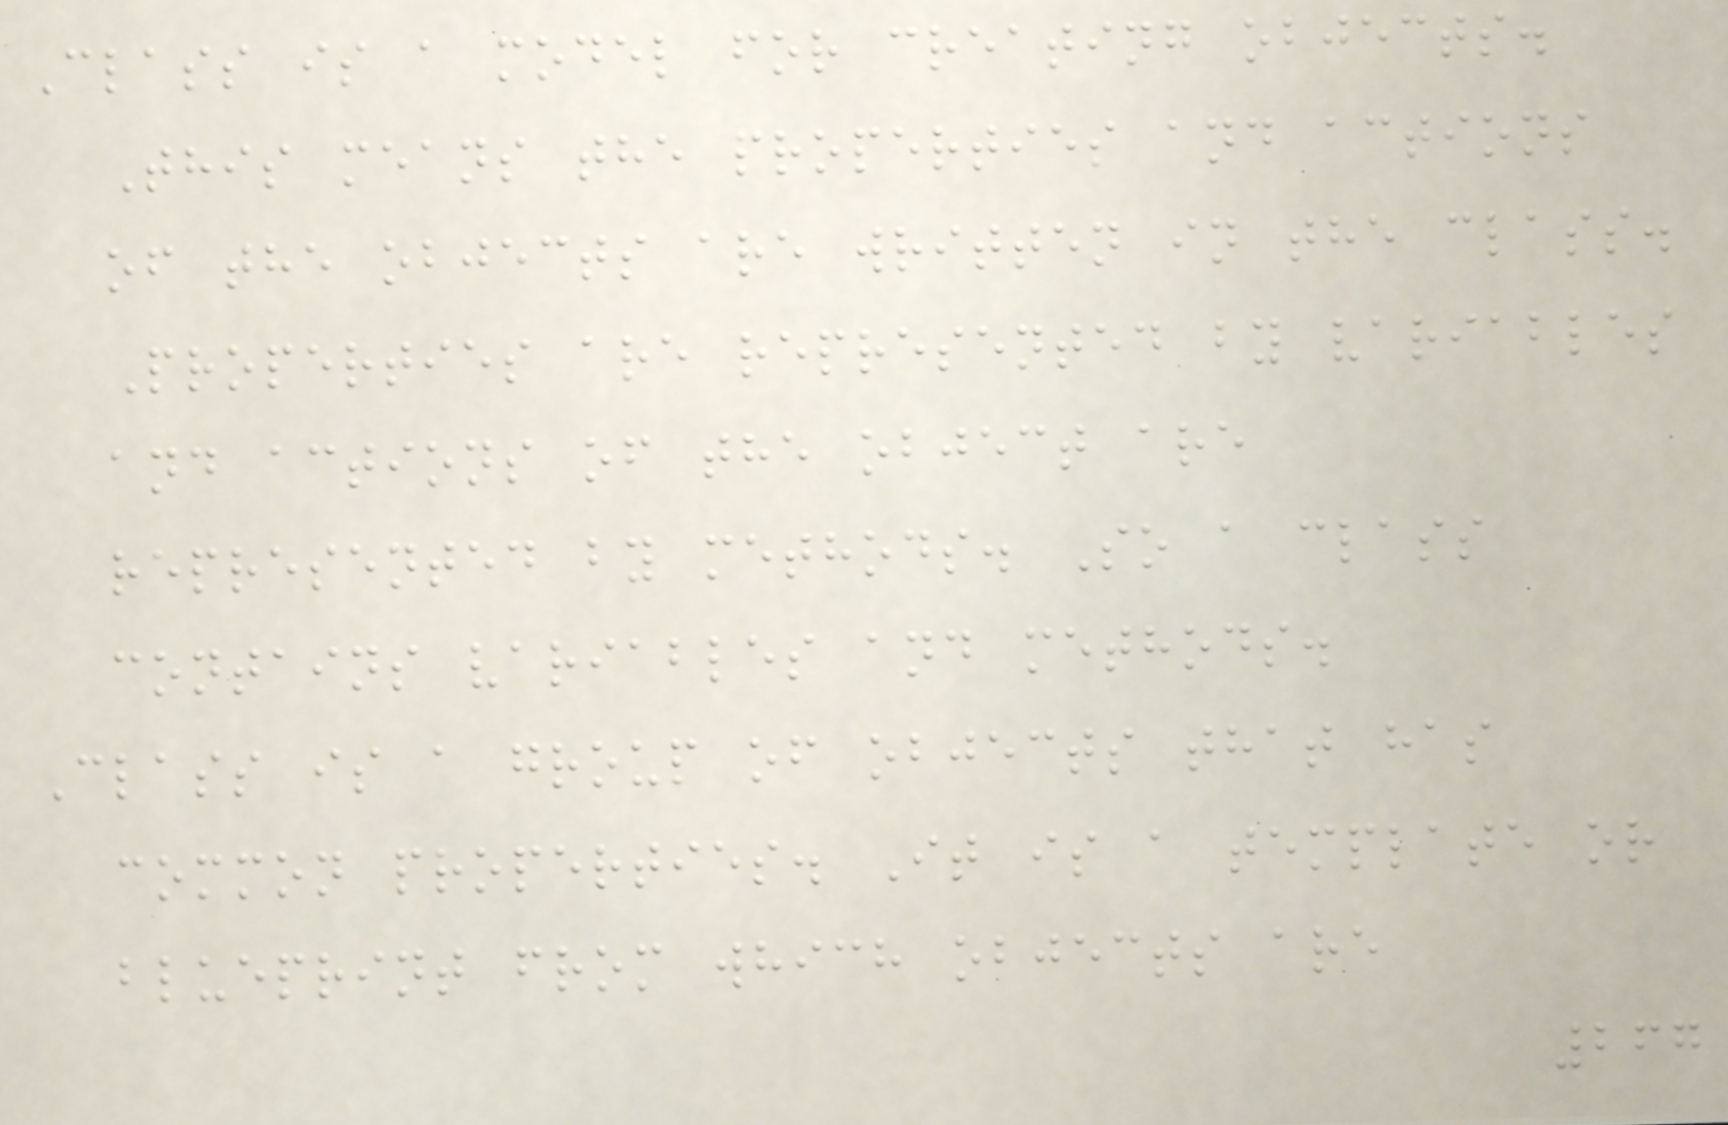Class is a model for creating objects.
This means the properties and actions
of the objects are written in the class.
Properties are represented by variables
and actions of the object are
represented by methods. So a class
contains variables and methods.
Class is a group of objects that has
common properties. It is a template or
blueprint from which objects are
267
